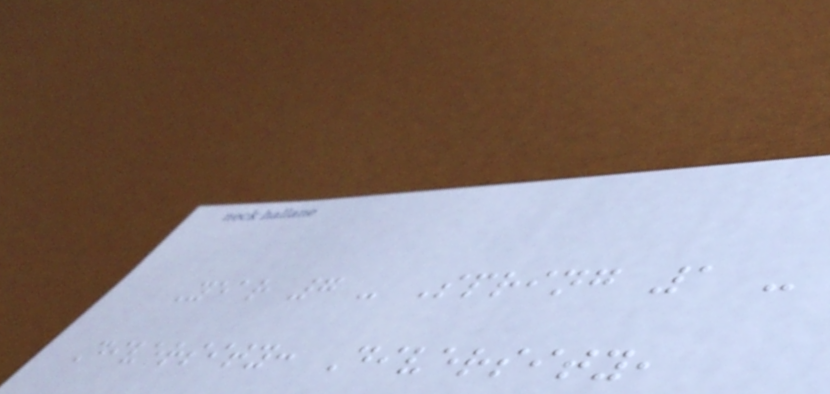Year 7 - Spring 1 -
Diversity: Diversity,
